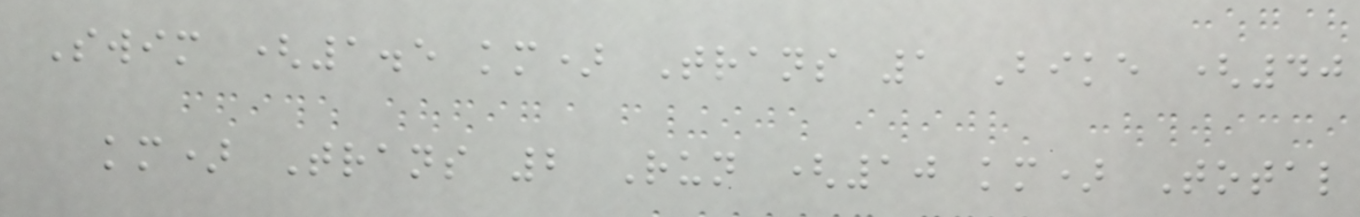Swim (1.5 km) Trans 1 Bike (40
km) Trans 2 Run (10 km) Total
